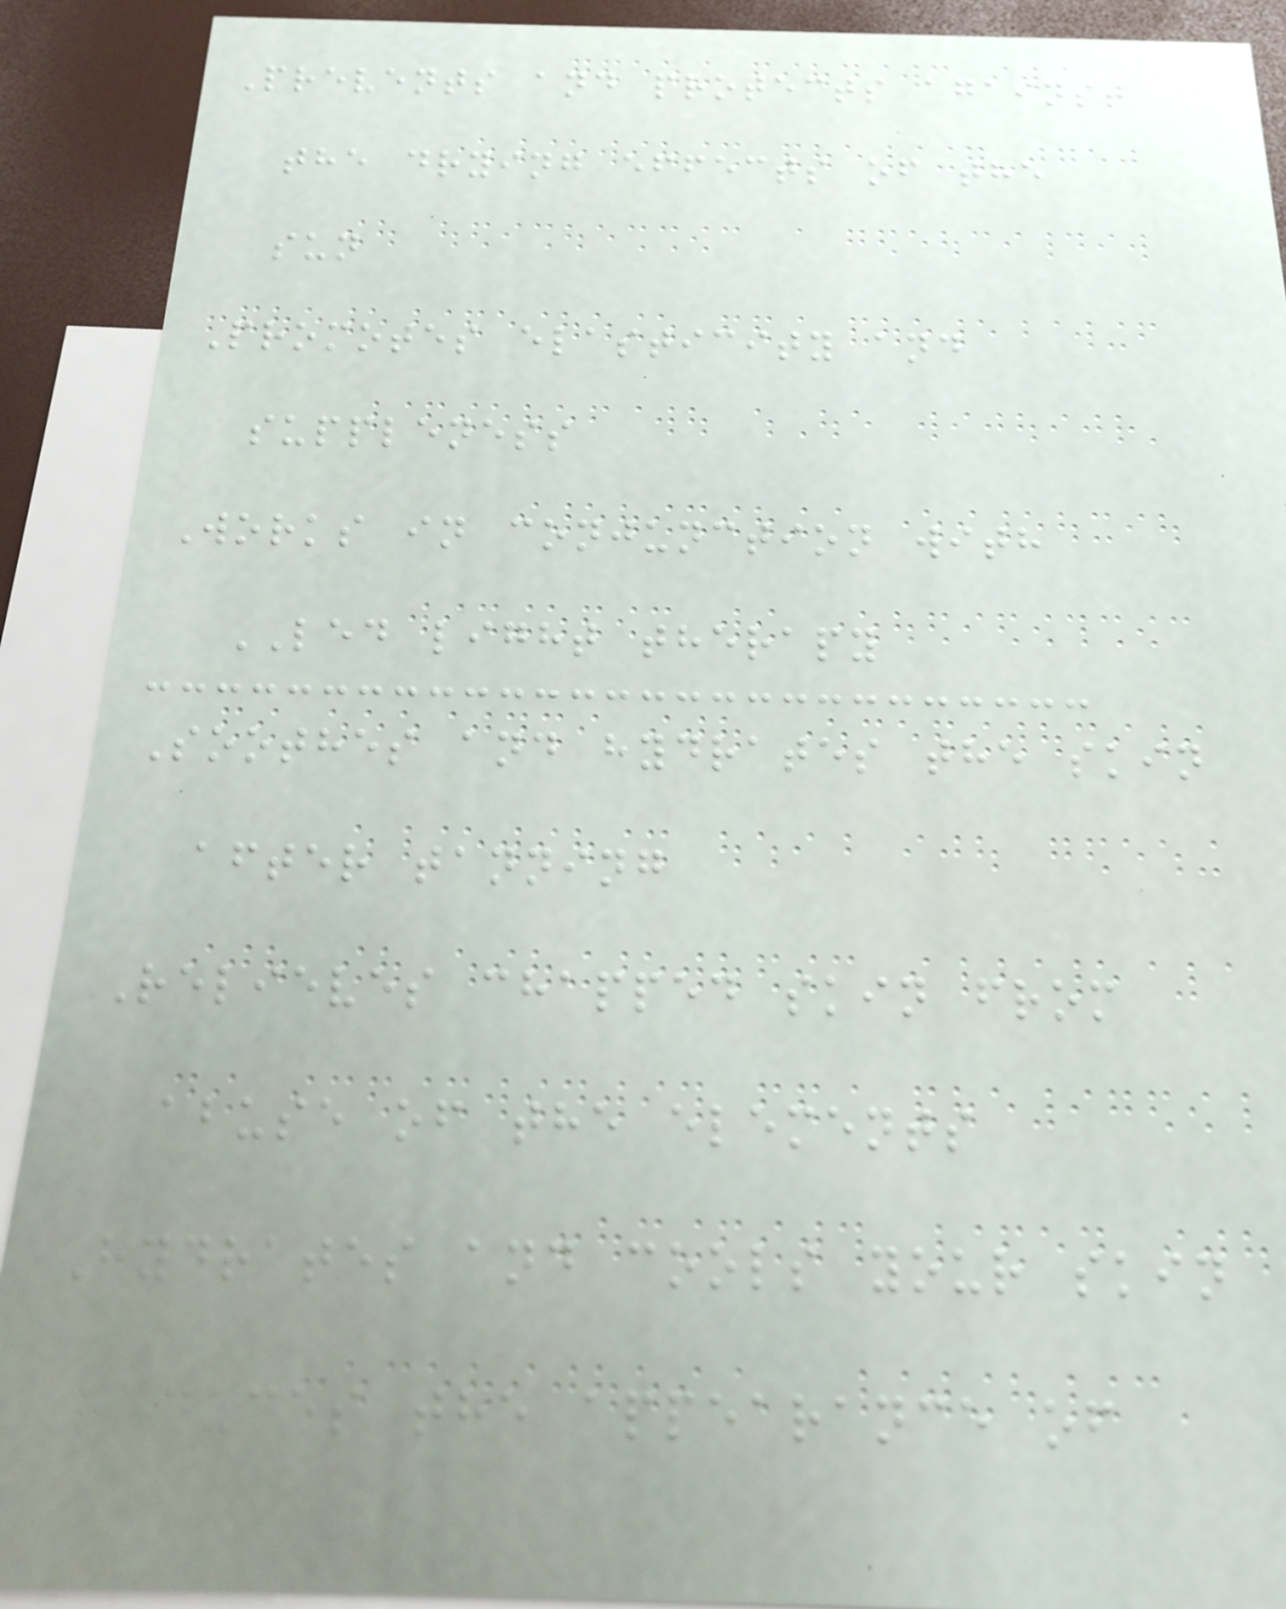Prevents and protects against
the drying effects of the
sun
Promotes elasticity and
suppleness
Works in conjunction with
LED light therapy
Soothes and hydrates the skin
after tanning
Relieves chapped skin from
abuse of the elements
Hydrates and cools your skin
Reduces the appearance of
